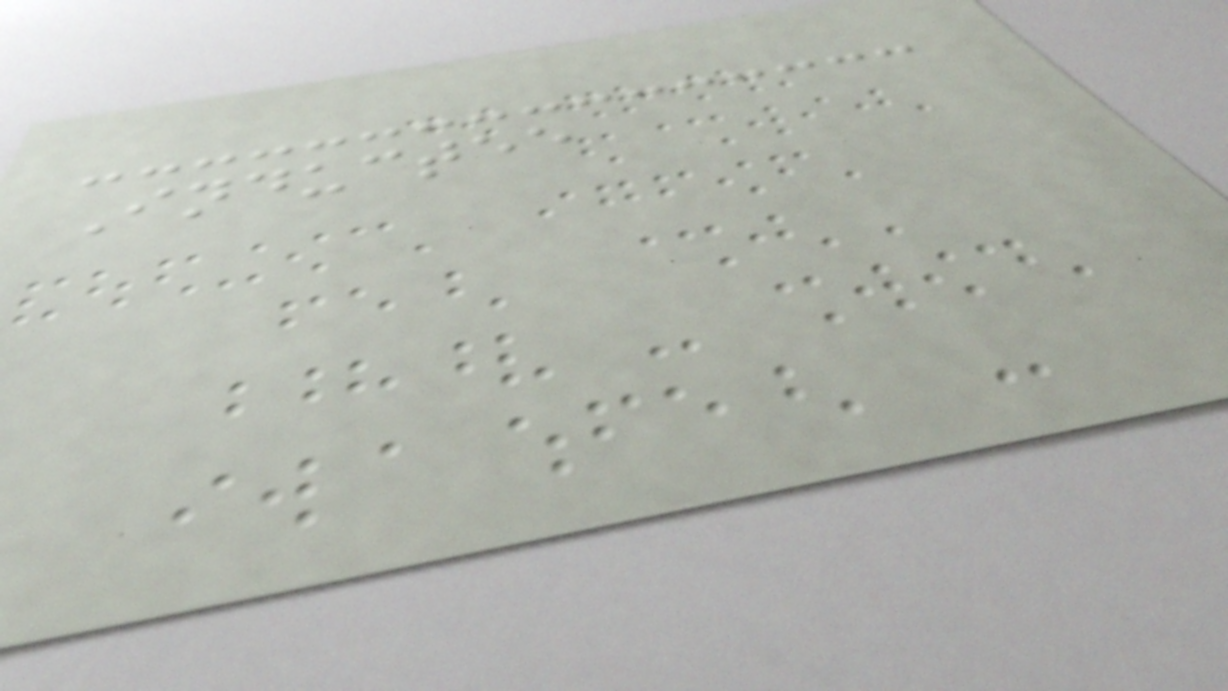Inductee
